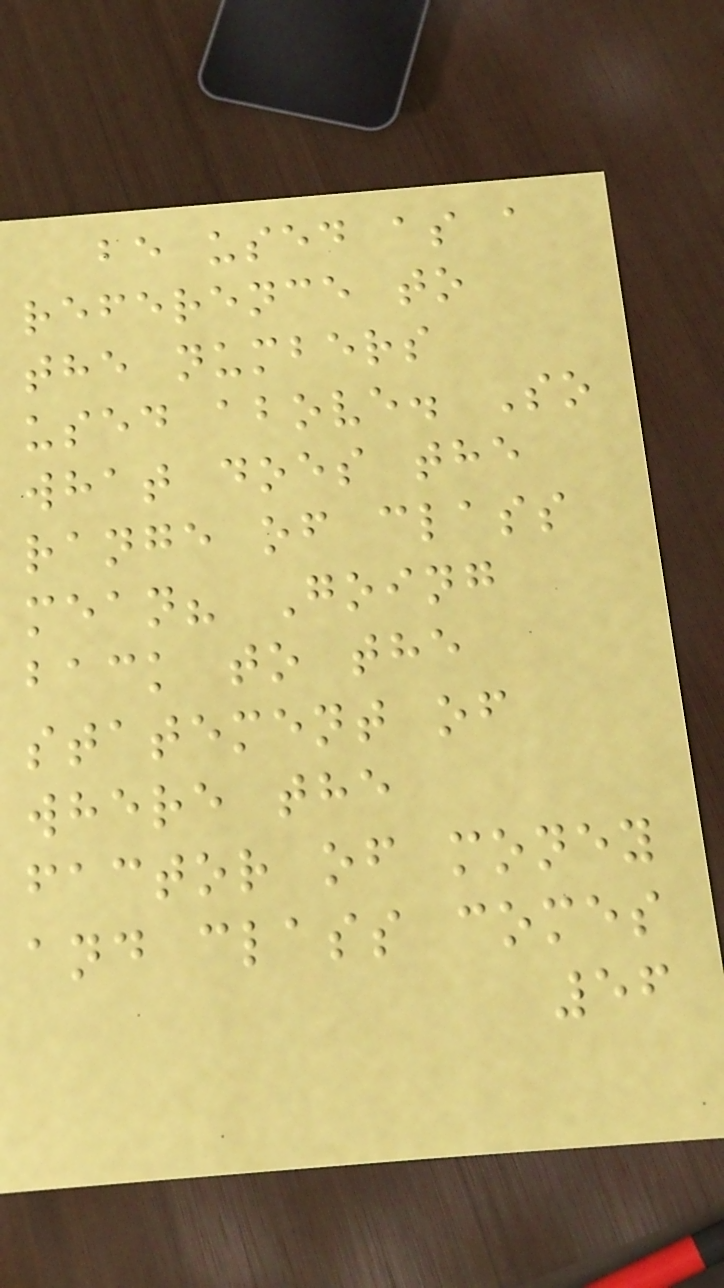be used as a
reference to
the numbers
used above. So
what does the
range of class
mean? Going
back to the
statement of
where the
factor of money
and class comes
56
